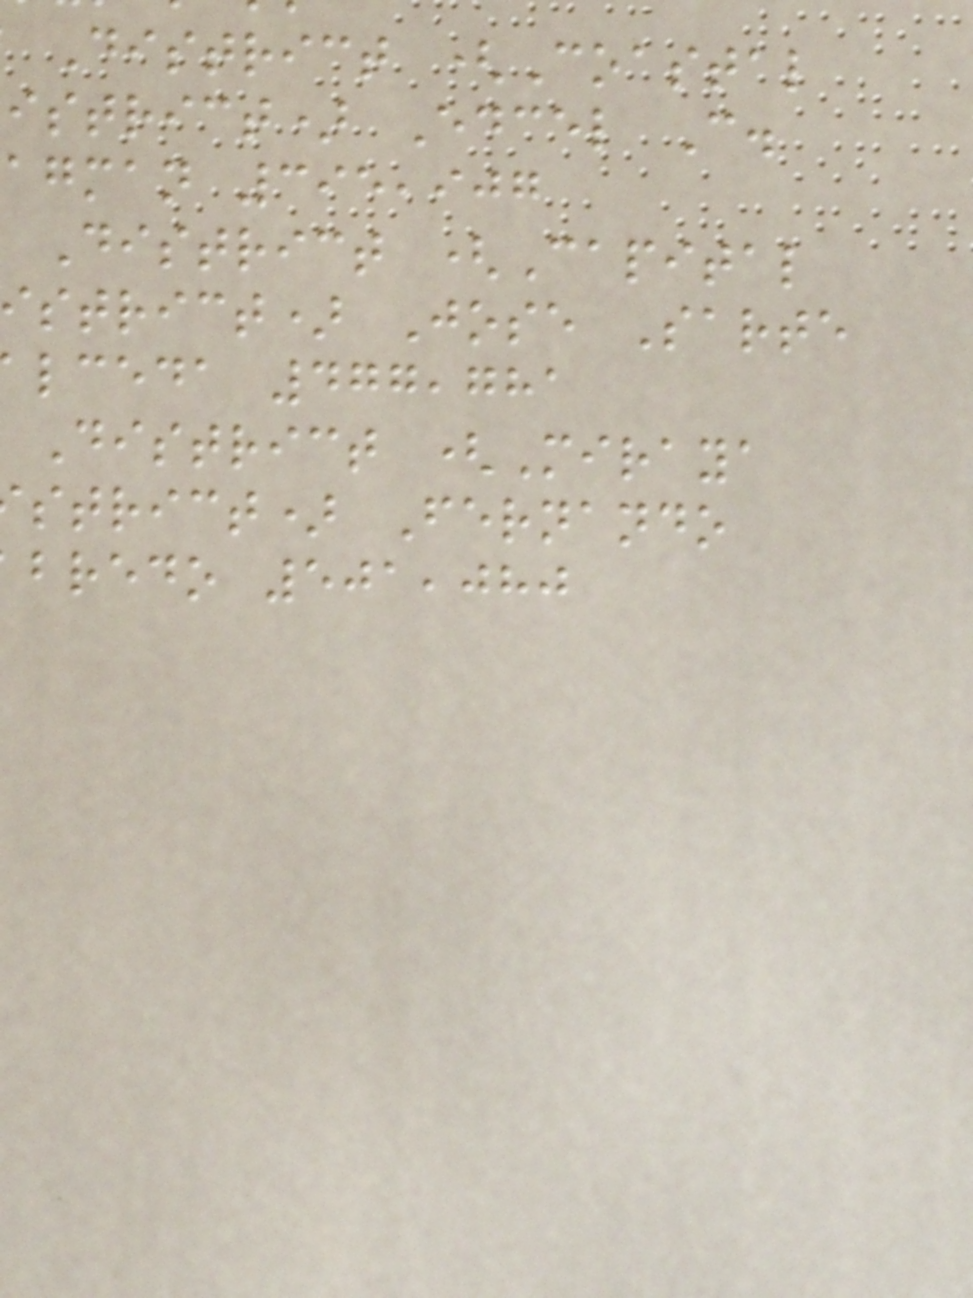District (Coastal
istrict) Edcel C.
agman 395,907
District (Capital
strict) Jose Sarte
lceda 477,781
District (Miraya
strict) Fernando
bredo 501,080
